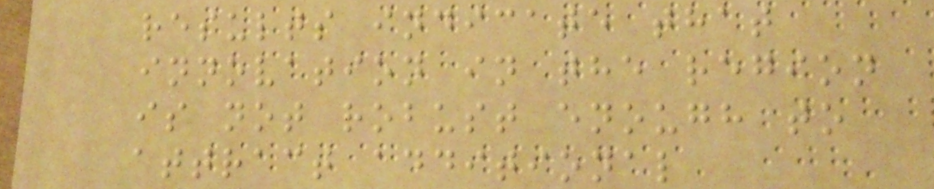results indicate that
innovation in the region
is not robust enough to
attract additional
